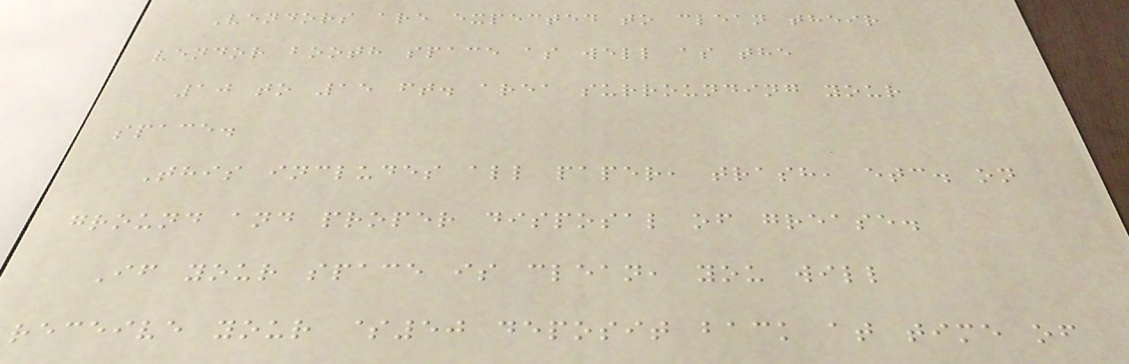Vendors are expected to clean their
vendor booth space as well as the
10 to 15 ft. area surrounding your
space.
This includes all paper, trash, etc. on
ground and proper disposal of grease.
If your space is clean, you will
receive your $50 deposit back at time of
